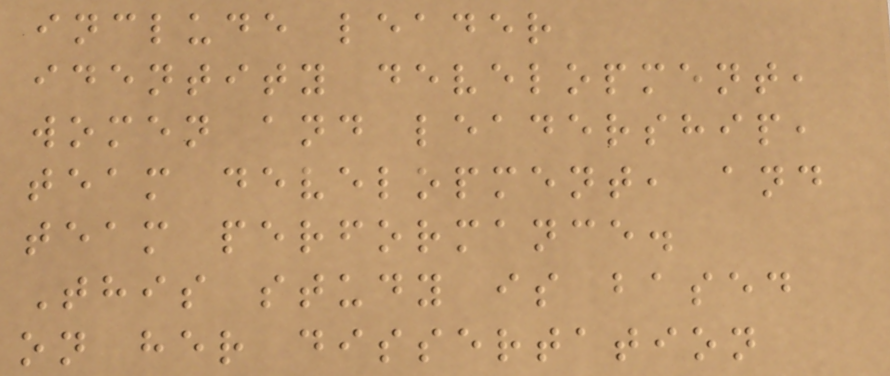include leader
identity development,
women and leadership,
team development, and
team performance.
This study is based
on her dissertation
